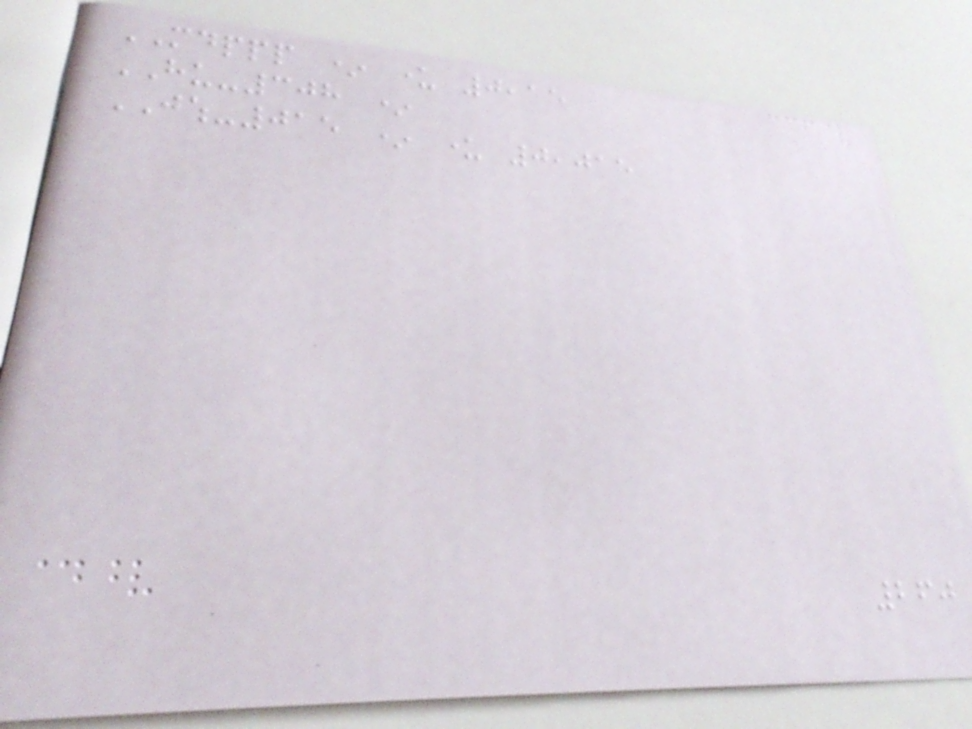MDPPP * under 0,15
HU-308 *
JWH-015 * under 0,015
260
